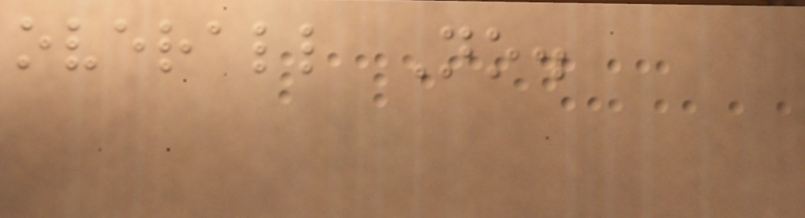overall No.
